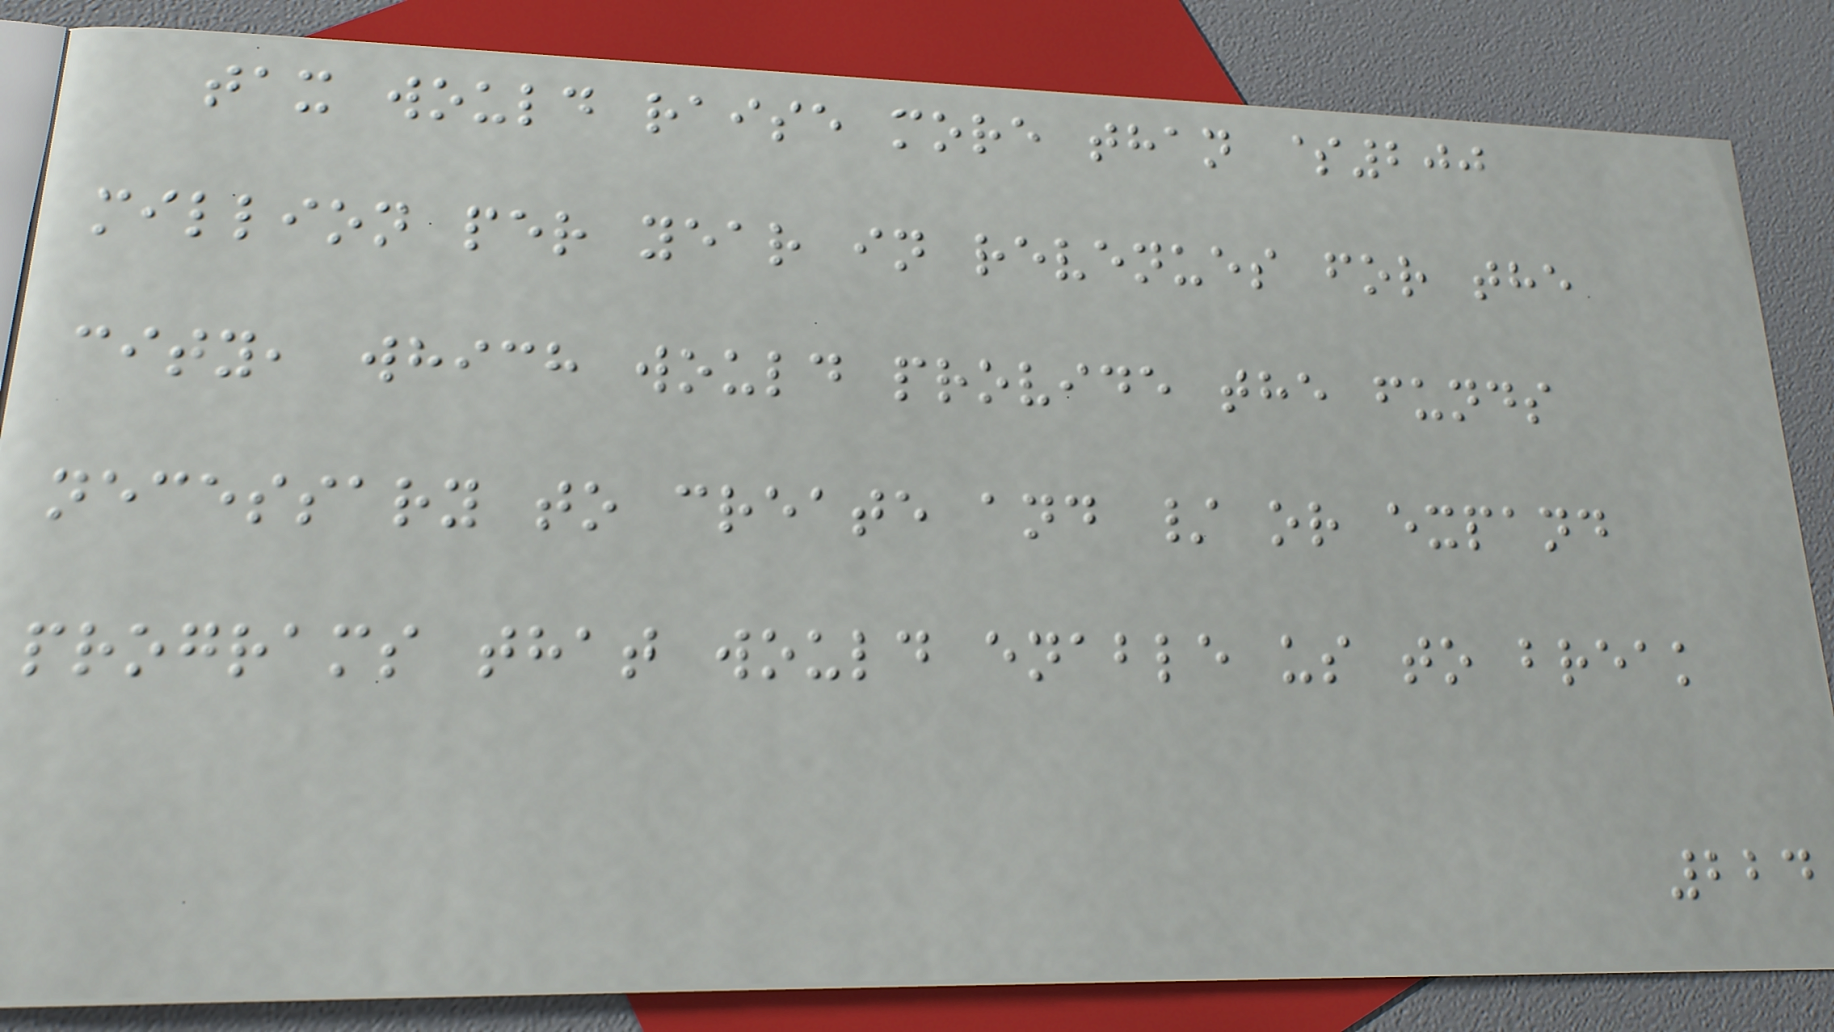tax would raise more than $200
million per year in revenues for the
city, which would provide the funds
necessary to create and / or expand
programs that would enable us to break
224
